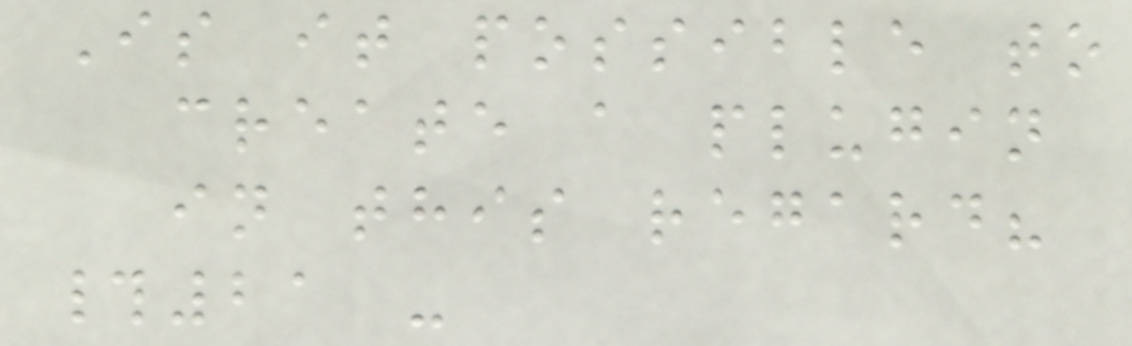Is it possible to
create a plugin
in this regard?
#21 -
